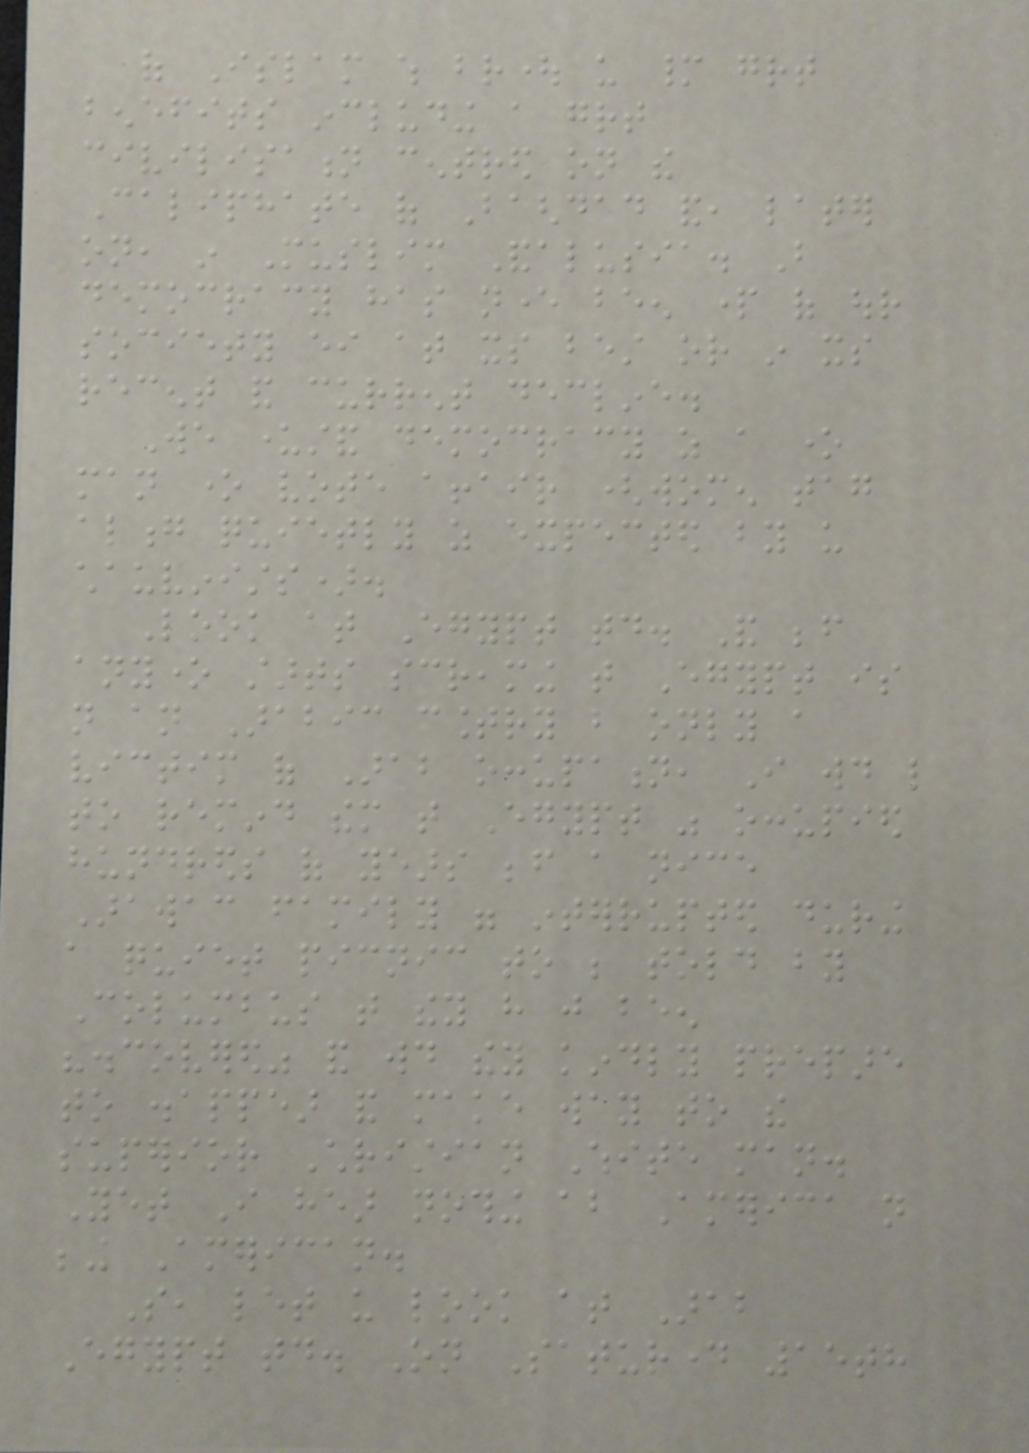of Islam which brought us many great
benefits including a great
civilisation centred on the
Caliphate of Baghdad and, later
on, in Muslim Andalusia. But
democracy has never been part of our
society either at its best or in its
recent and current decline.
We understand democracy as a one
man one vote affair (women tag
along quietly as expected by us
chauvinists).
Look at Egypt today. And before
anyone starts screaming that Egypt is
not an Arabic country but only a
victim of Arab occupation, I would like
to remind them that Egypt was occupied
hundreds of years before a nice
Arawac family were interrupted during
a quiet picnic to be told by
Columbus that they have just been
"discovered" and would they kindly prepare
to disappear and make way to the
superior Christian White man.
Yet I hear nothing about America not
being American.
So, let us look at Arab
Egypt today. On Saturday 15th
